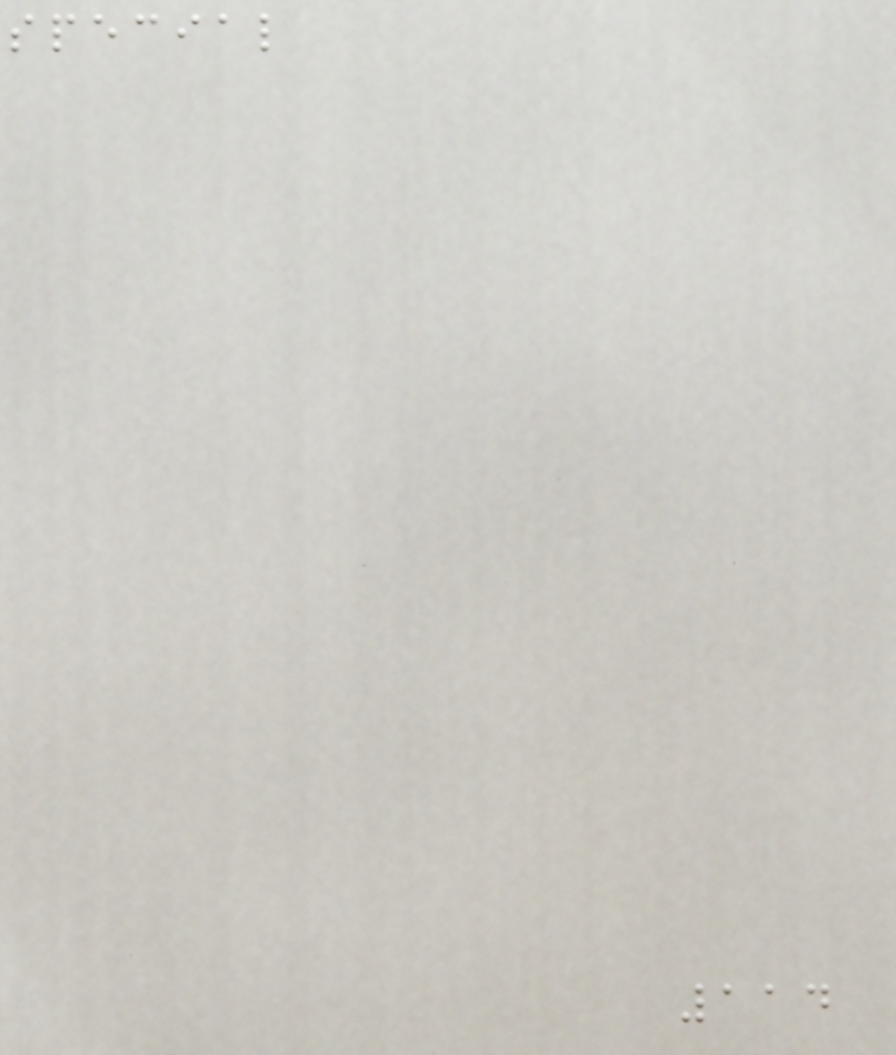special
114
